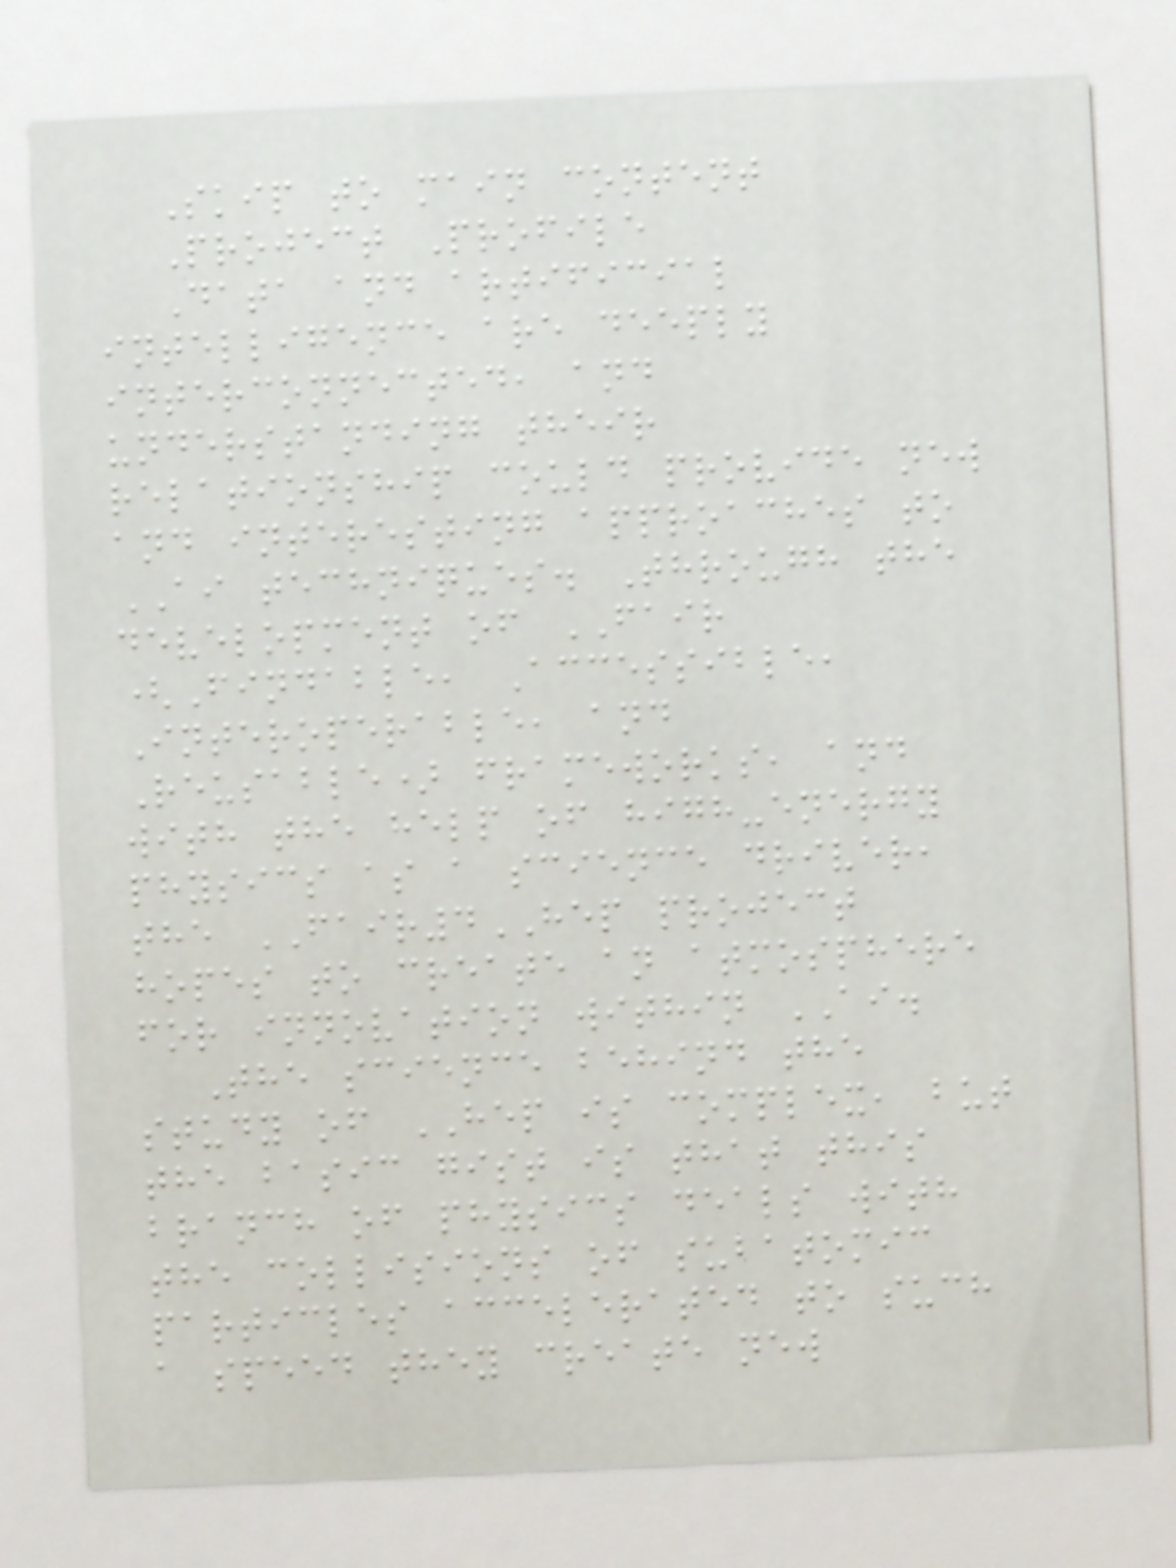Skip to main content
Project Profile
Data and artificial
intelligence are deeply
interconnected, and
understanding their
relationship could provide new
and interesting approaches to
AI techniques. Through the
development of FAIR
(Findable, Accessible,
Interoperable, and
Reusable) frameworks, and
with the help of high-energy
physics as a science driver,
the FAIR4HEP project
hopes to create an atmosphere
for innovation within AI.
The science behind the
study of HEP is complex, but
the basic gist is that this
branch of physics deals with
the collisions of subatomic
particles accelerated to such
a speed they create new
